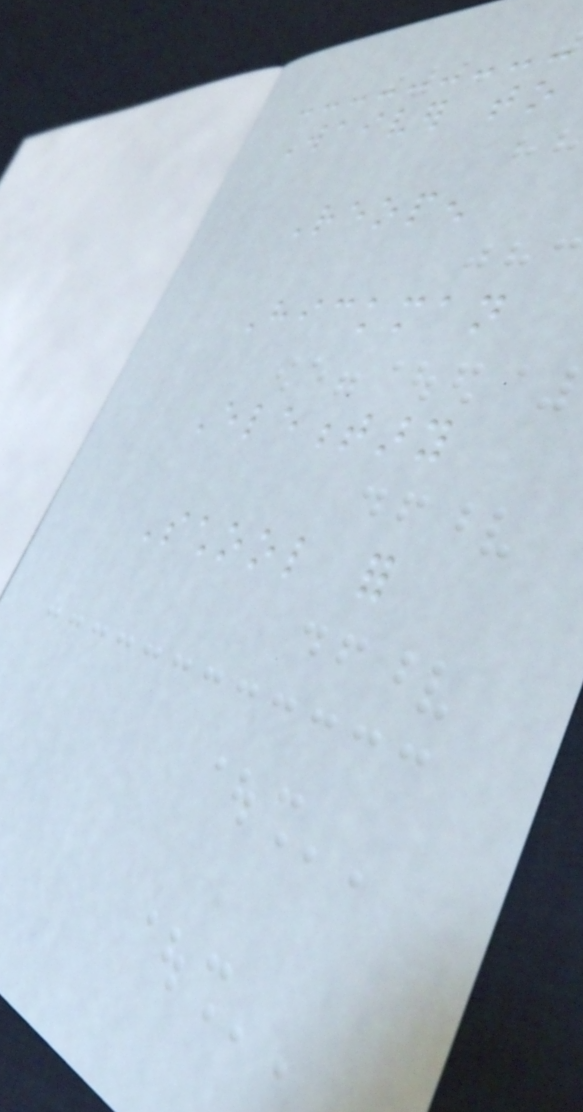Waiver to
Reopen
Hickman
Elementary
School for
